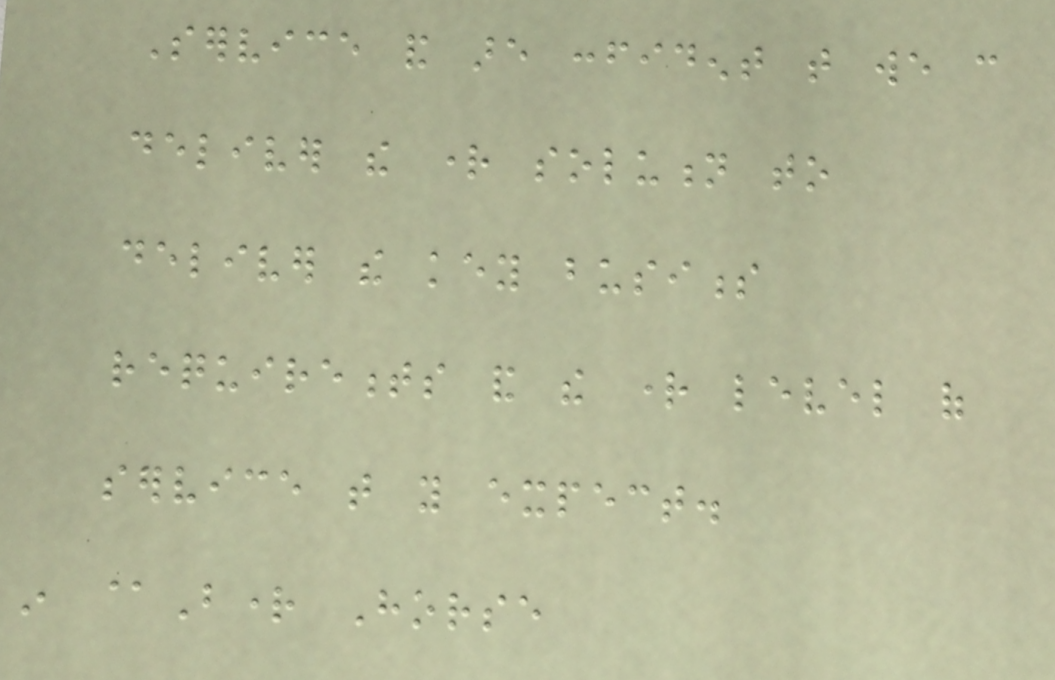Service and are confident that we can
deliver the right solution to
deliver the key business
requirements and the right level of
service that you expect.
in @Bright Horse
